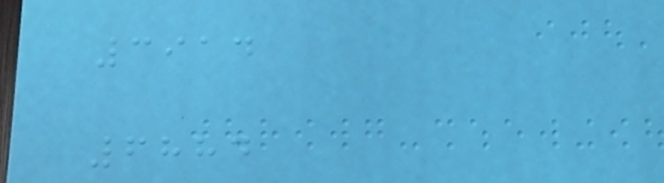3914
6884
